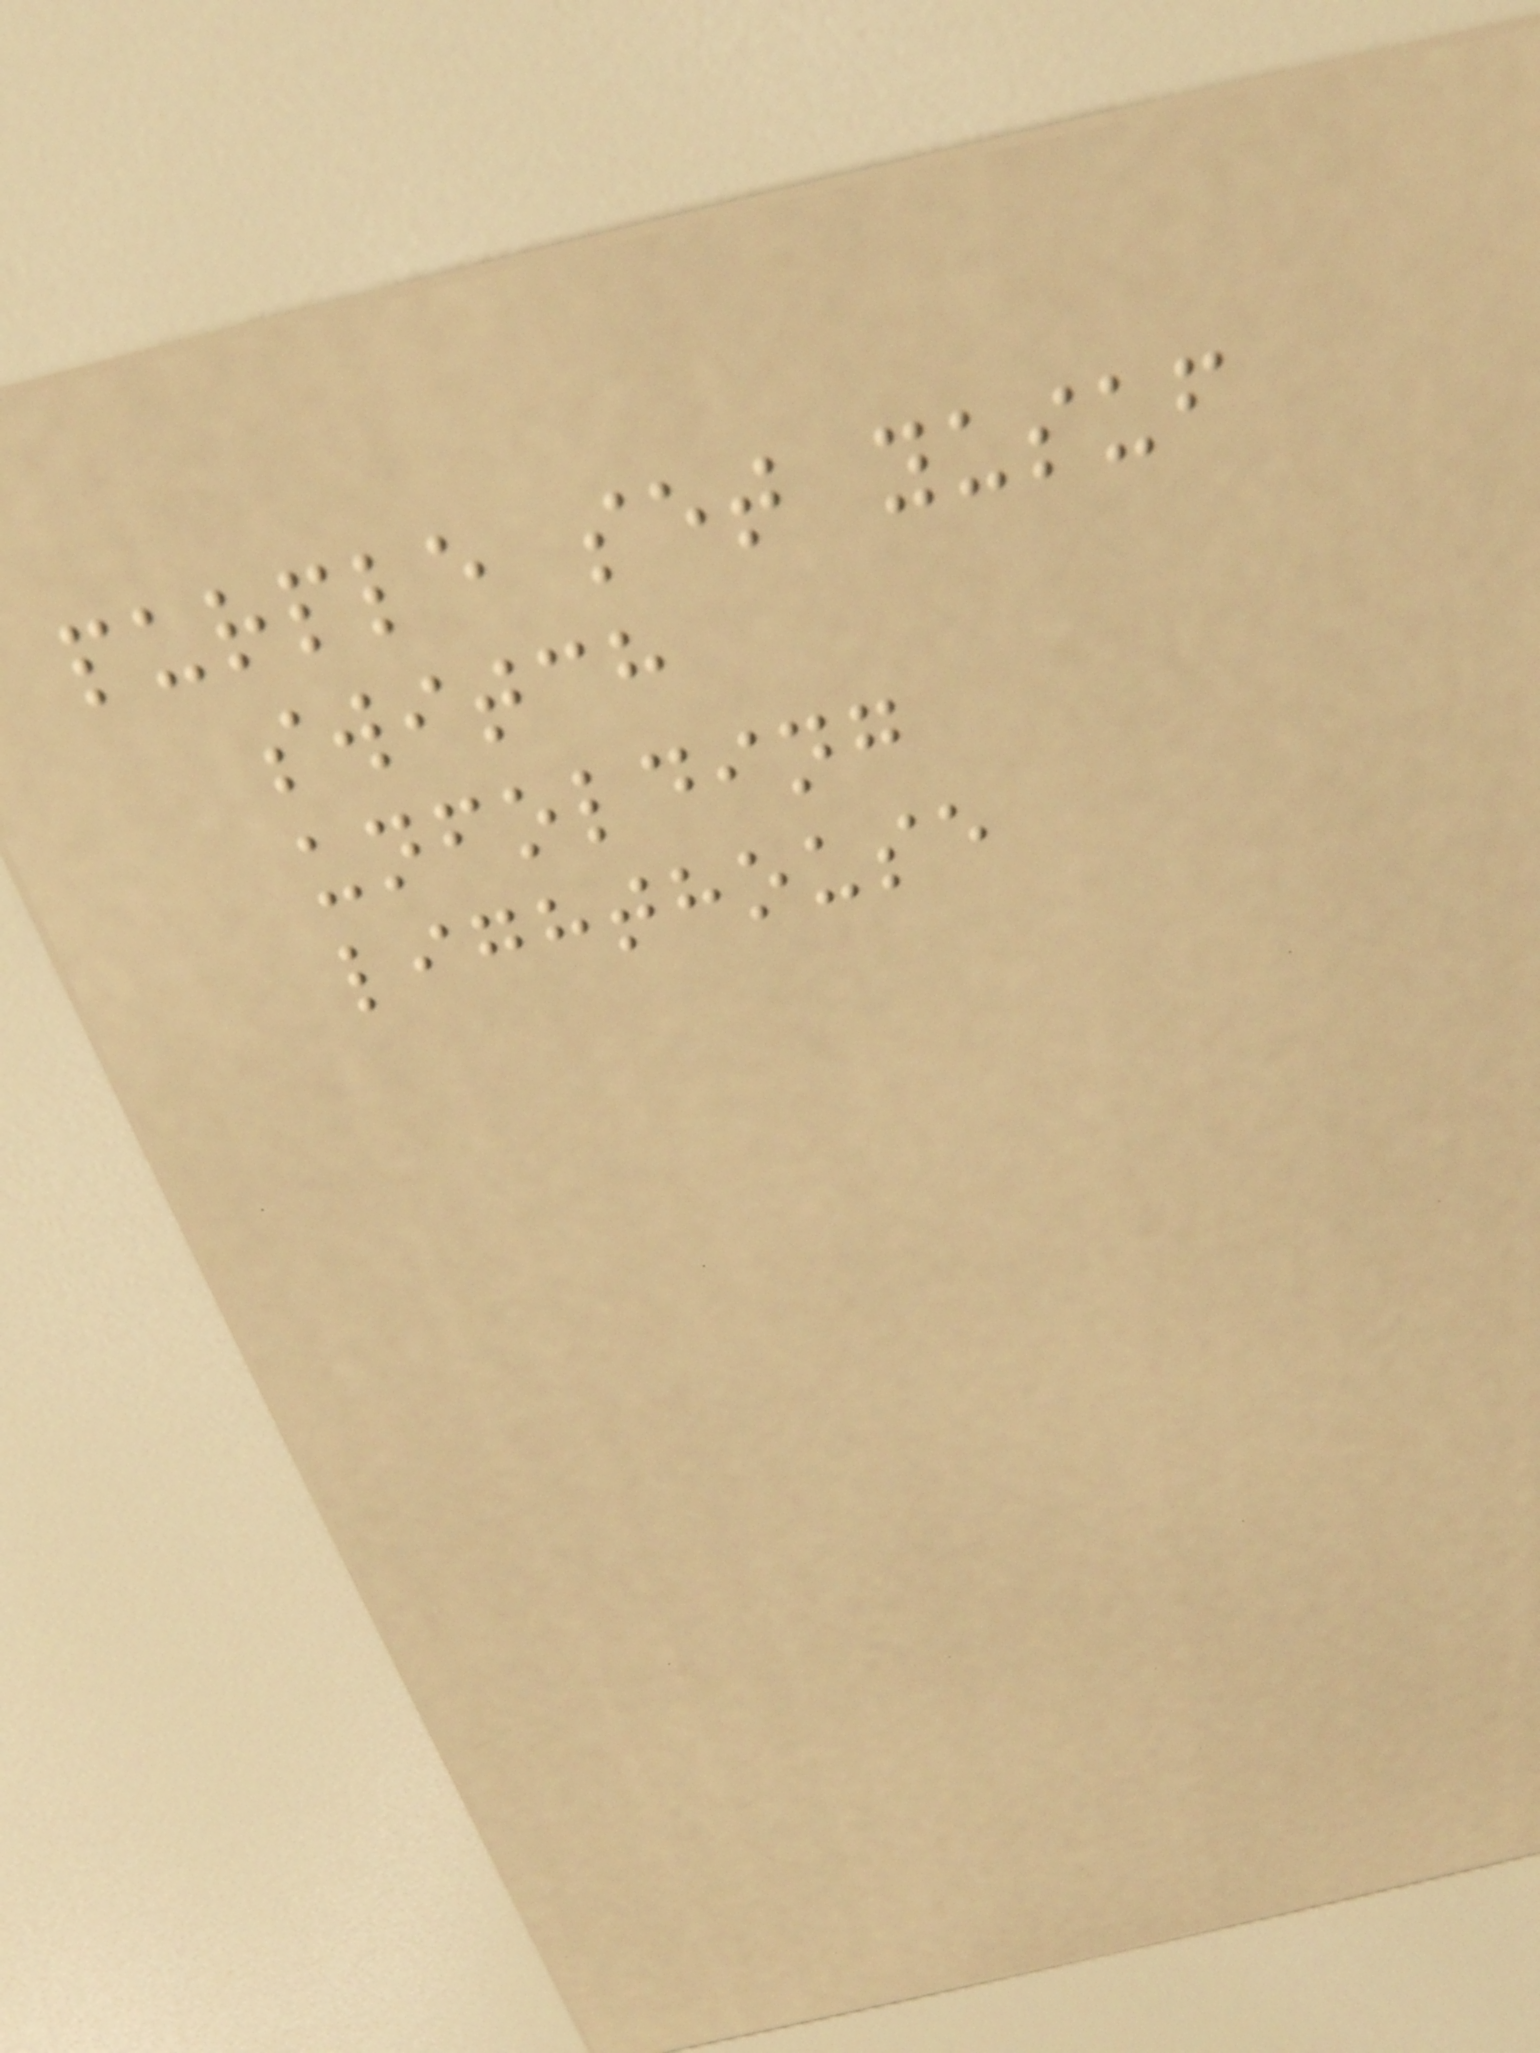purple set yusuf
switch
unfolding
lighthouse
